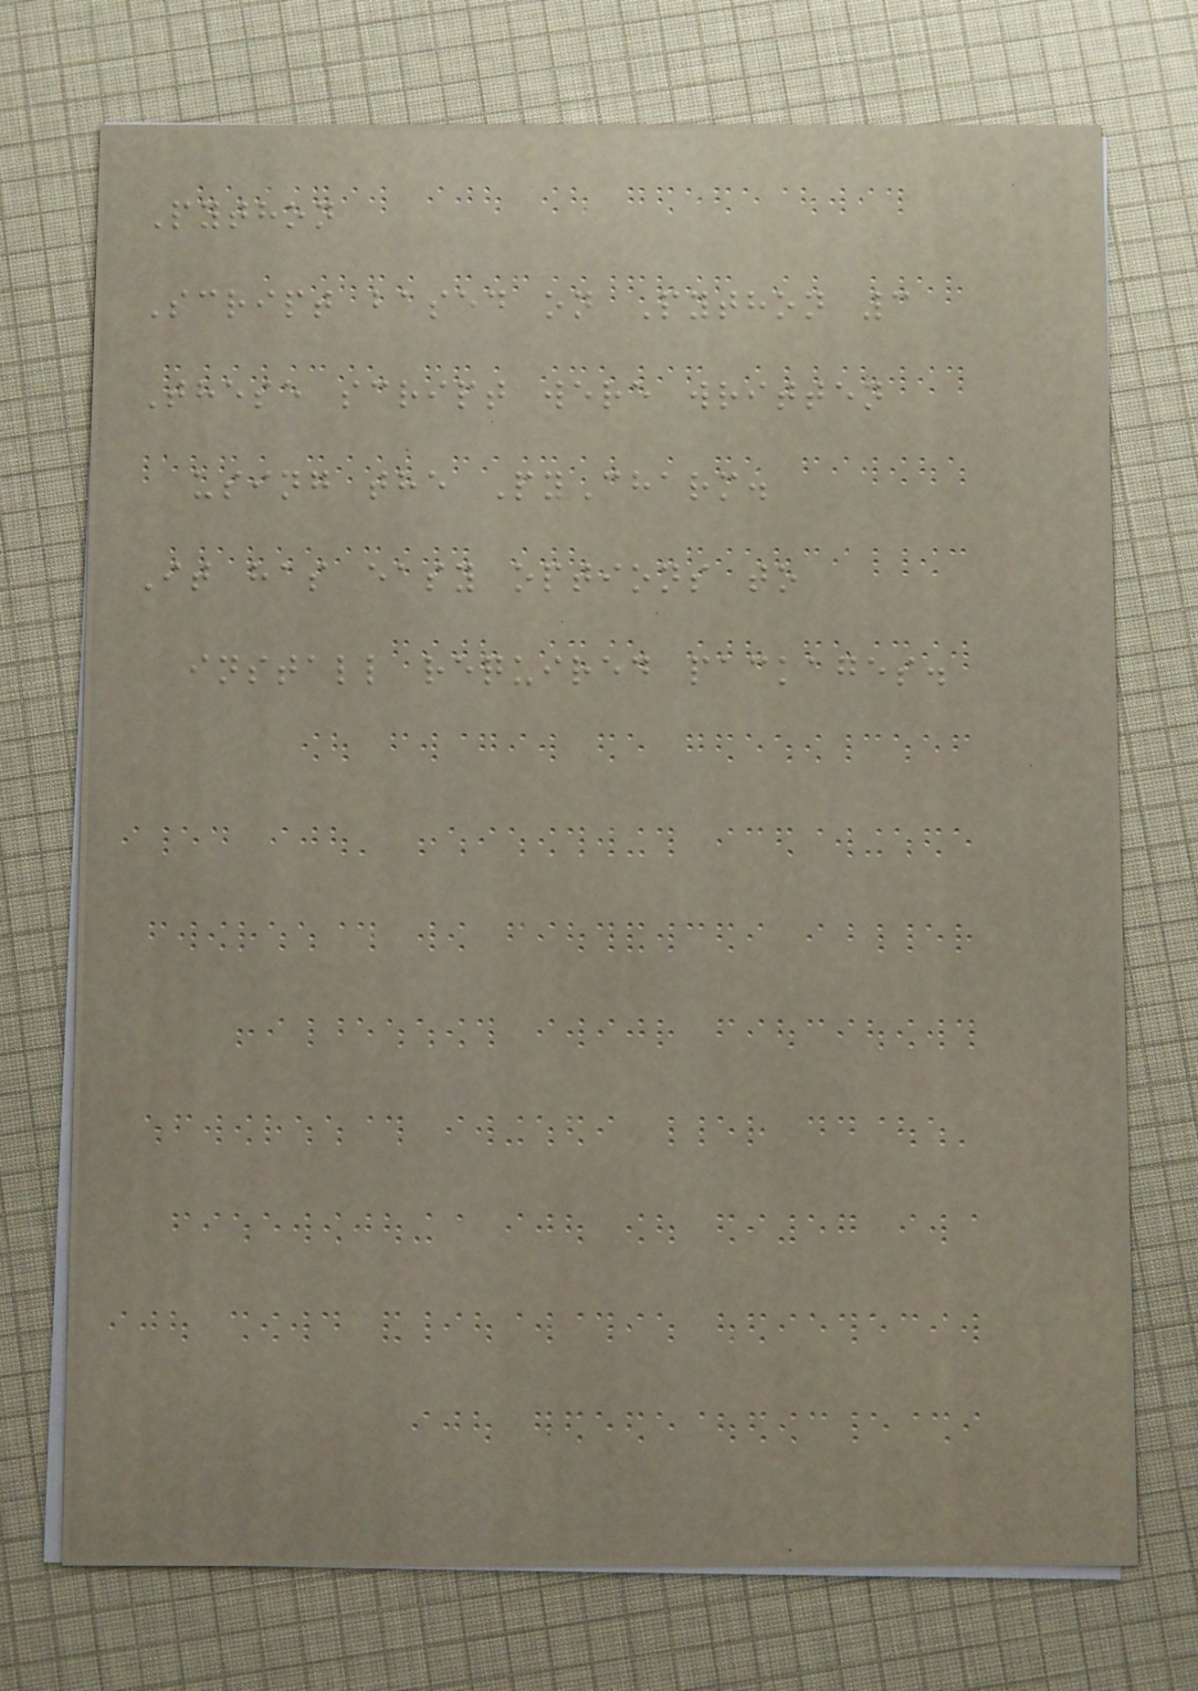Python
Script based on Python 3
These script were written
using the PyCharm.
It has easy options to
install required packages.
